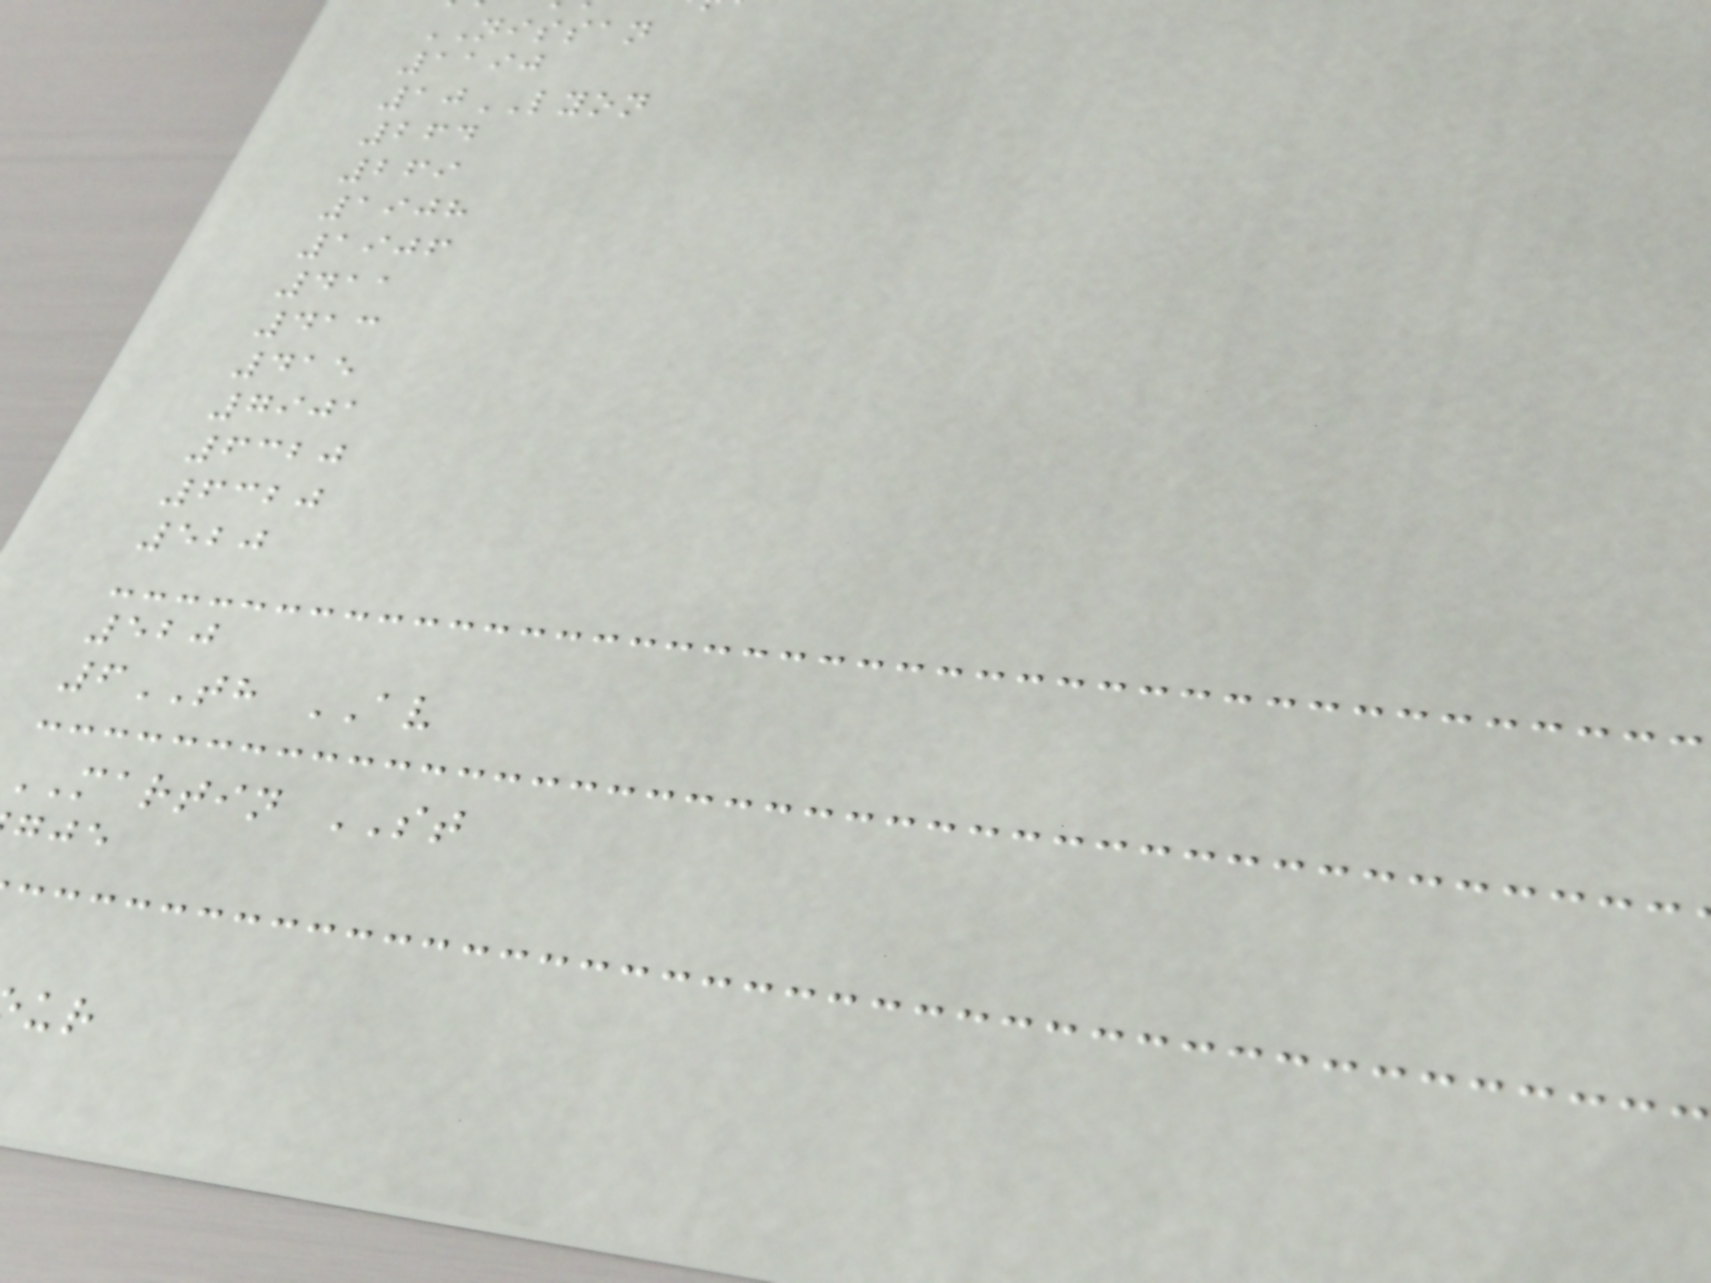NISSAN
1190
10LYON
264
269
1908
1906
411
413
415
7901
6320
6320
520
520
6TH AV
MARTIN ST
